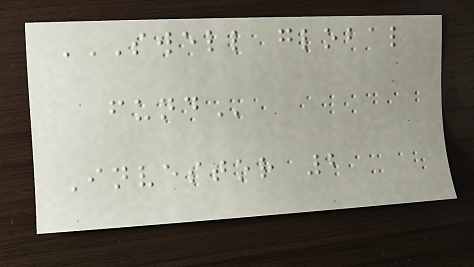SWELL GLOBAL
FUND
Investor 2
